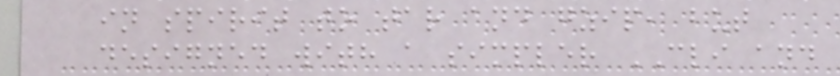in spirit to tar and gzip, but
designed with a simpler CLI and
